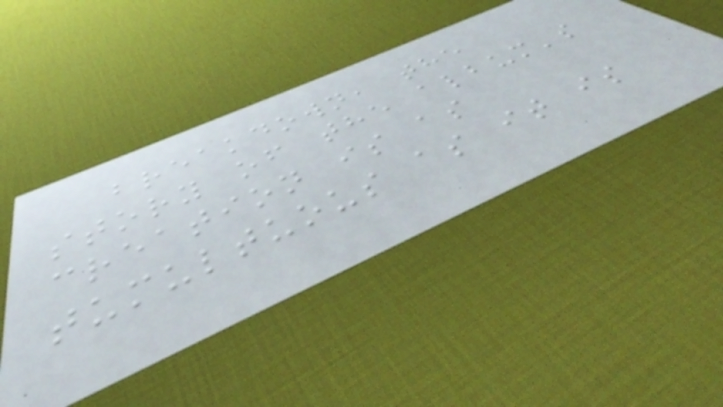breakdown, the
story of the album's
creation is as
tumultuous as it is
